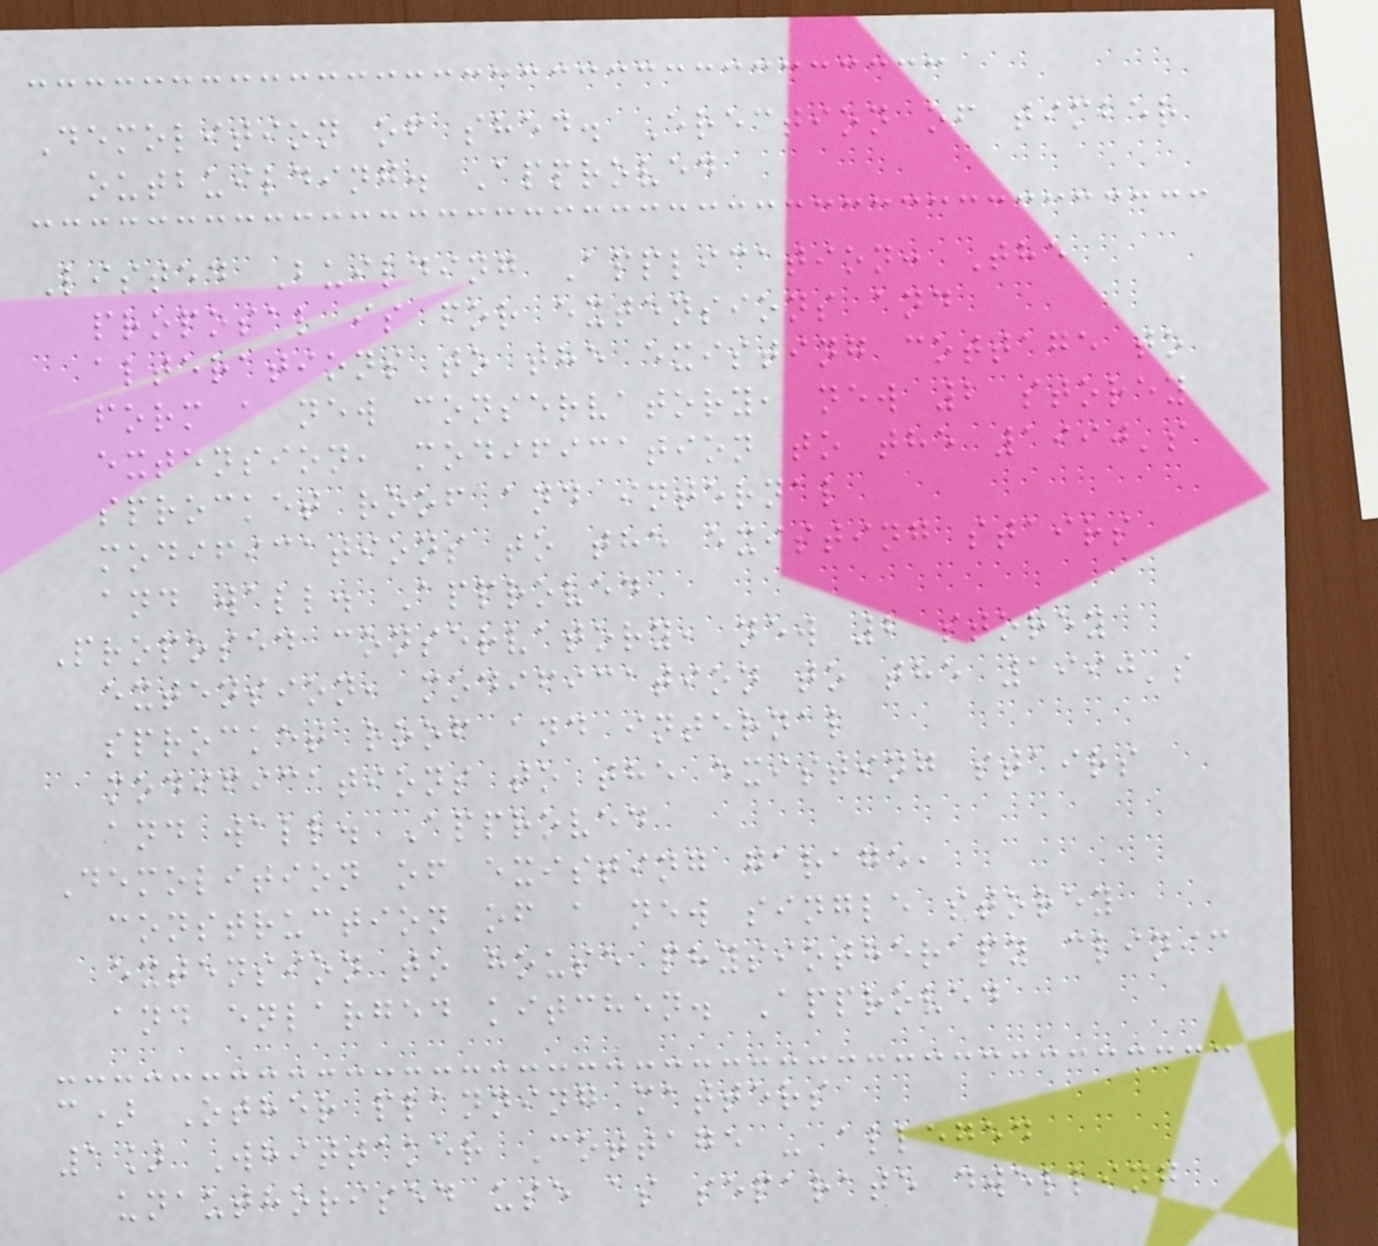Demolition of shed. Erection of timber
outbuilding. Approved
Listed Building Application: The
proposal is for extensions and
alterations to the existing cottage to
form a new conservatory, new 2 storey
extension, modification to the 1990's
sprocket roof and internal
modifications to the existing stairs
and wall. Approved
Proposed conservatory, new 2 storey
extension, modification to the 1990's
sprocket roof and internal
modifications to the existing stairs
and wall. Approved
Demolition of existing garage,
construction of a new single storey
extension to house physiotherapy clinic
and enlarged kitchen. Approved
c) Other planning matters
1] Whittaker Cottage - alleged
unauthorised use as separate dwelling
